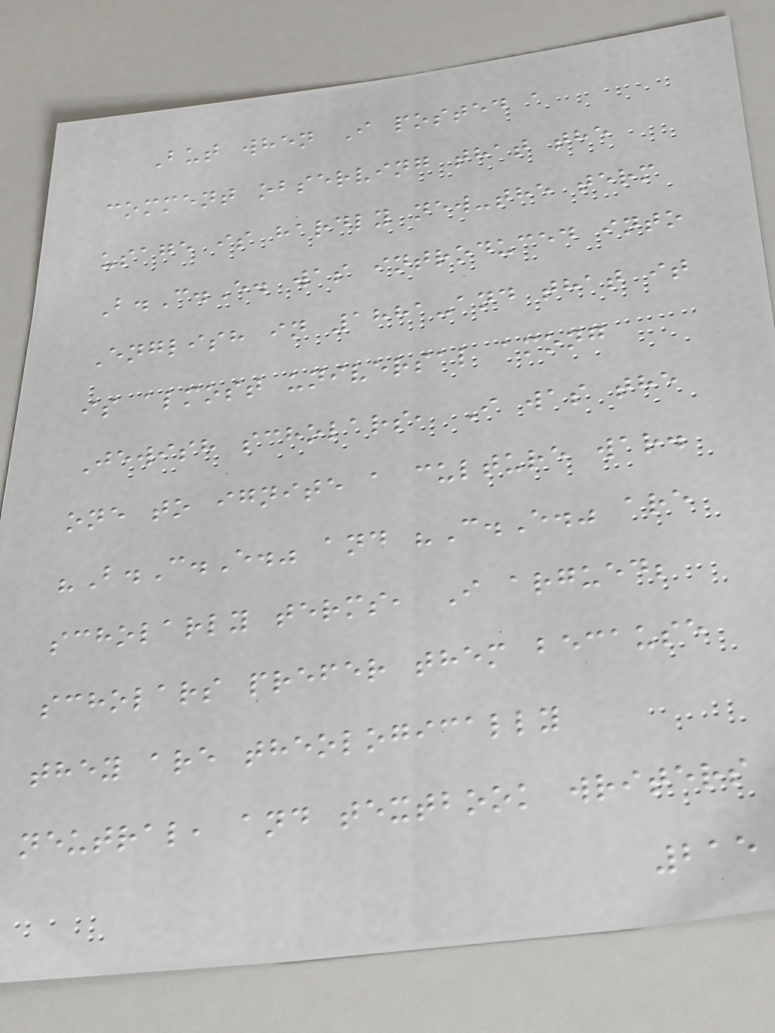But when I posted a
comment observing that the
usage is hardly new-the term
B.C.E. was introduced into
English in 1881-and that it
is almost universal among
Jewish scholars, I was the
one to ignite a culture war.
"B.C.E." and "C.E." are
scholarly terms, I argued;
scholars prefer them because
they are theologically
neutral, and textbook writers
215
